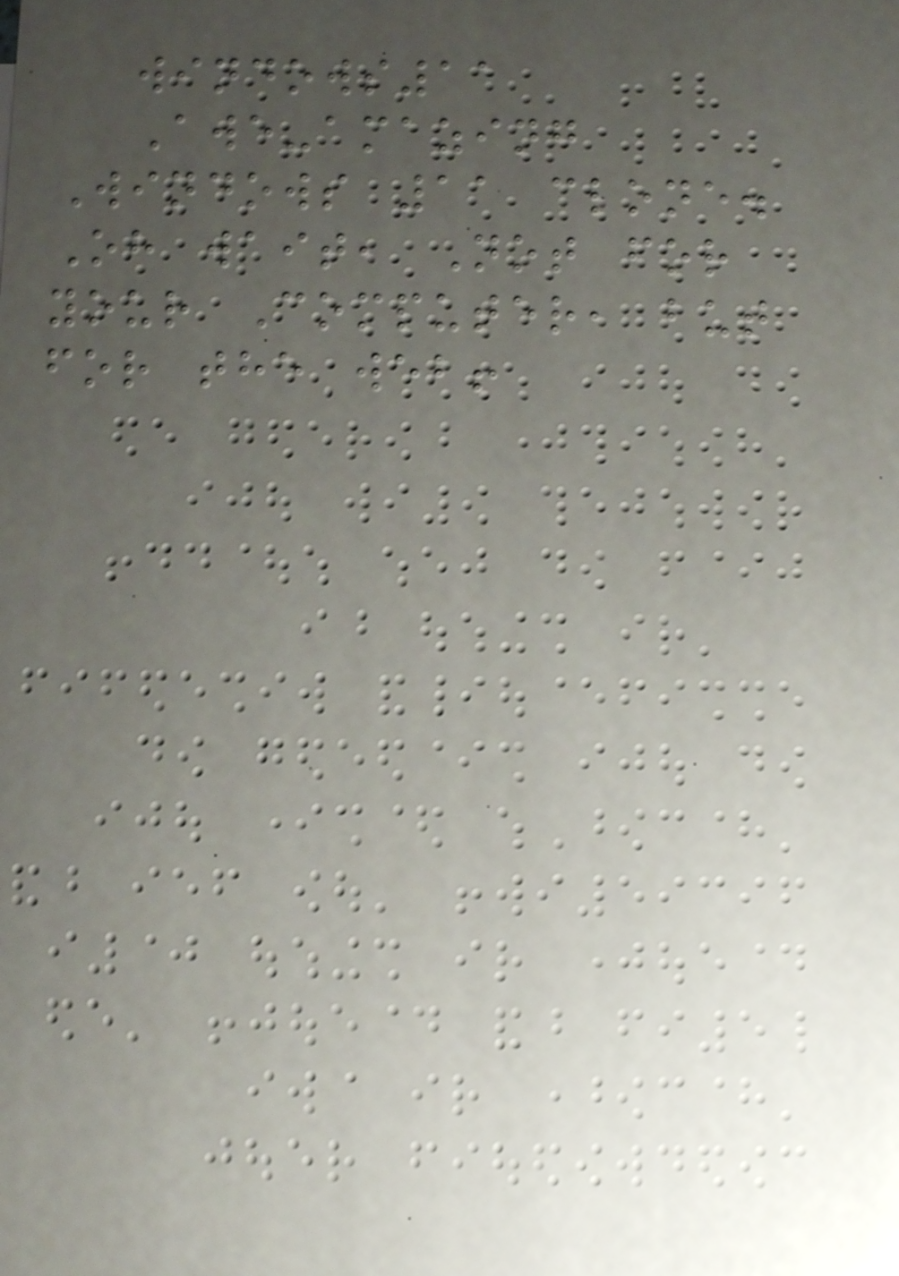windows11
Awe-amazing
Windows 11 clone.
Oh wait, Not for
your Computer, but
for the web!
